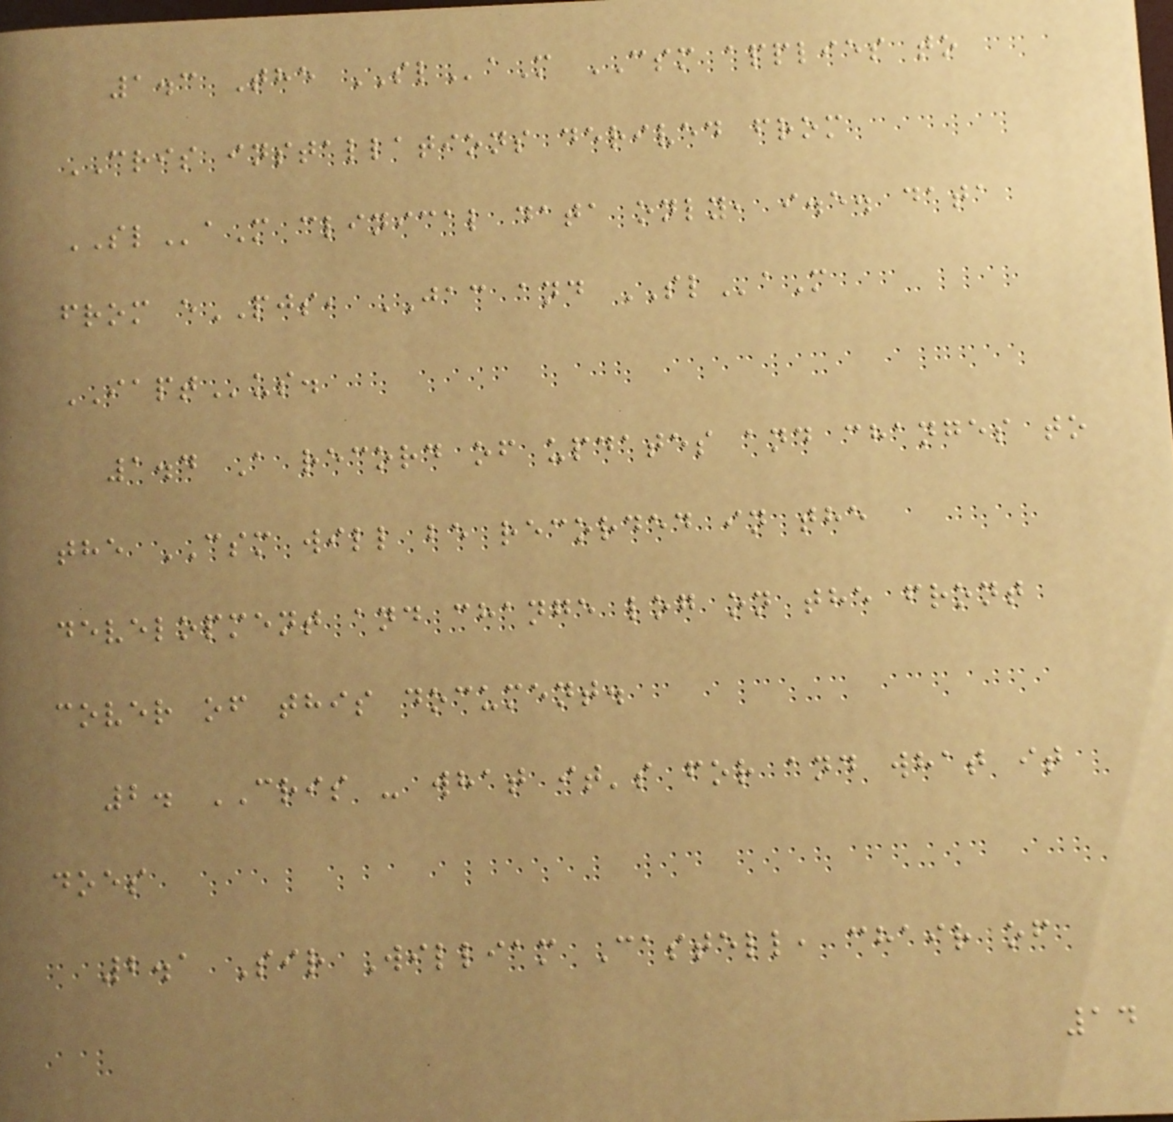1.3 The SLaM CSM applies to
CRIS installations derived from
SLaM clinical data only, i.e. data
from ePJS, JAC and SLaM
IAPTus.
1.4 A record of updates and changes to
the CSM will be recorded in the
development and change log on the front
cover of this document.
2. CRIS - what it's for and what it
does
2.1 Sir William Castell, chair of
14
